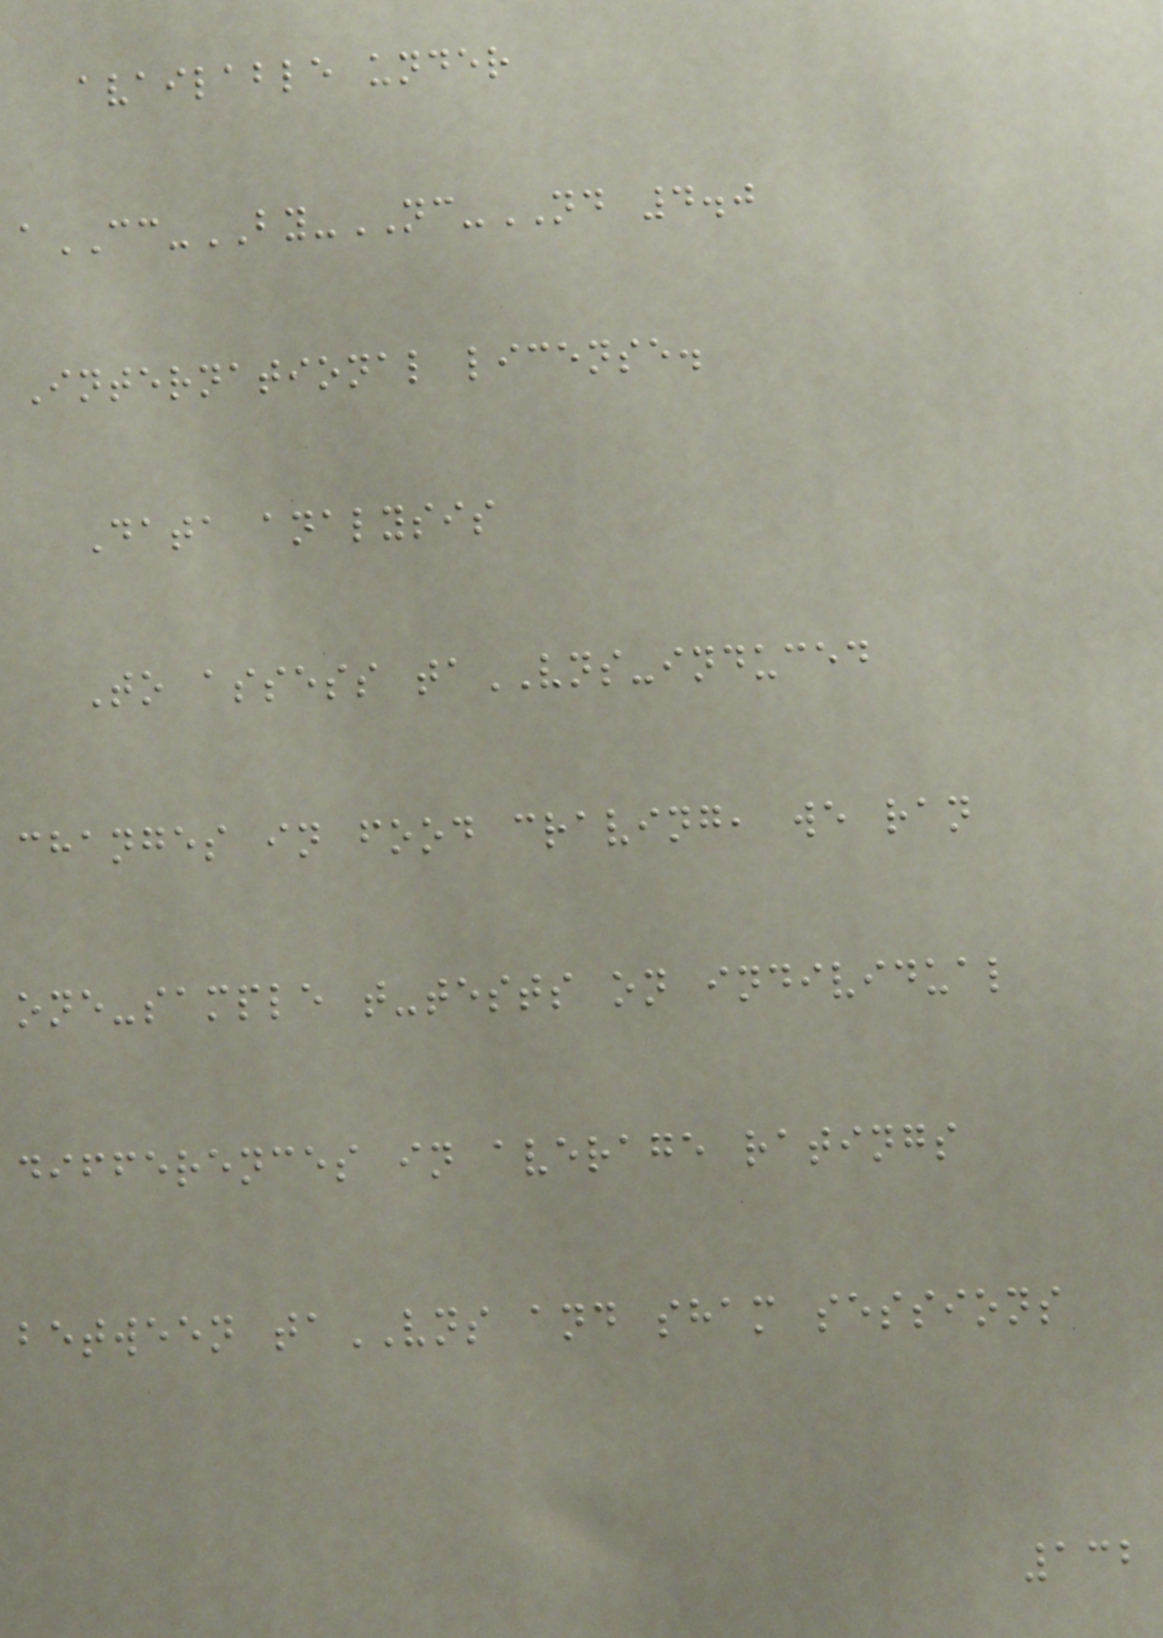available under
aCC-BY-NC-ND 4.0
International license.
Data analysis
To assess taVNS-induced
changes in food craving, we ran
one-sample t-tests on individual
differences in average ratings
between taVNS and sham sessions
132
